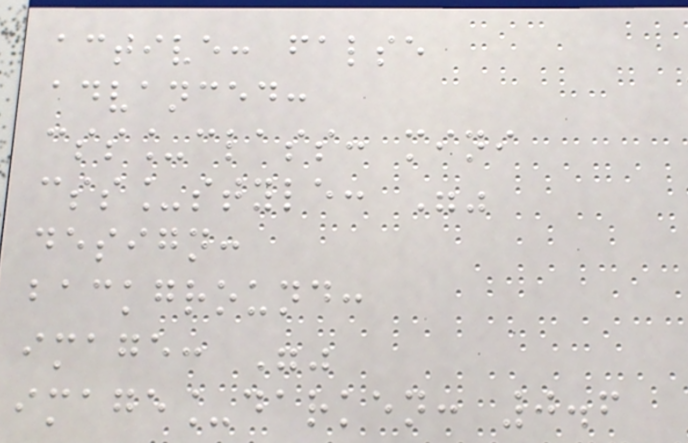active: false
advanced:
css_class: mini
css_style: ""
design:
background:
image: ""
image_darken: 0.6
